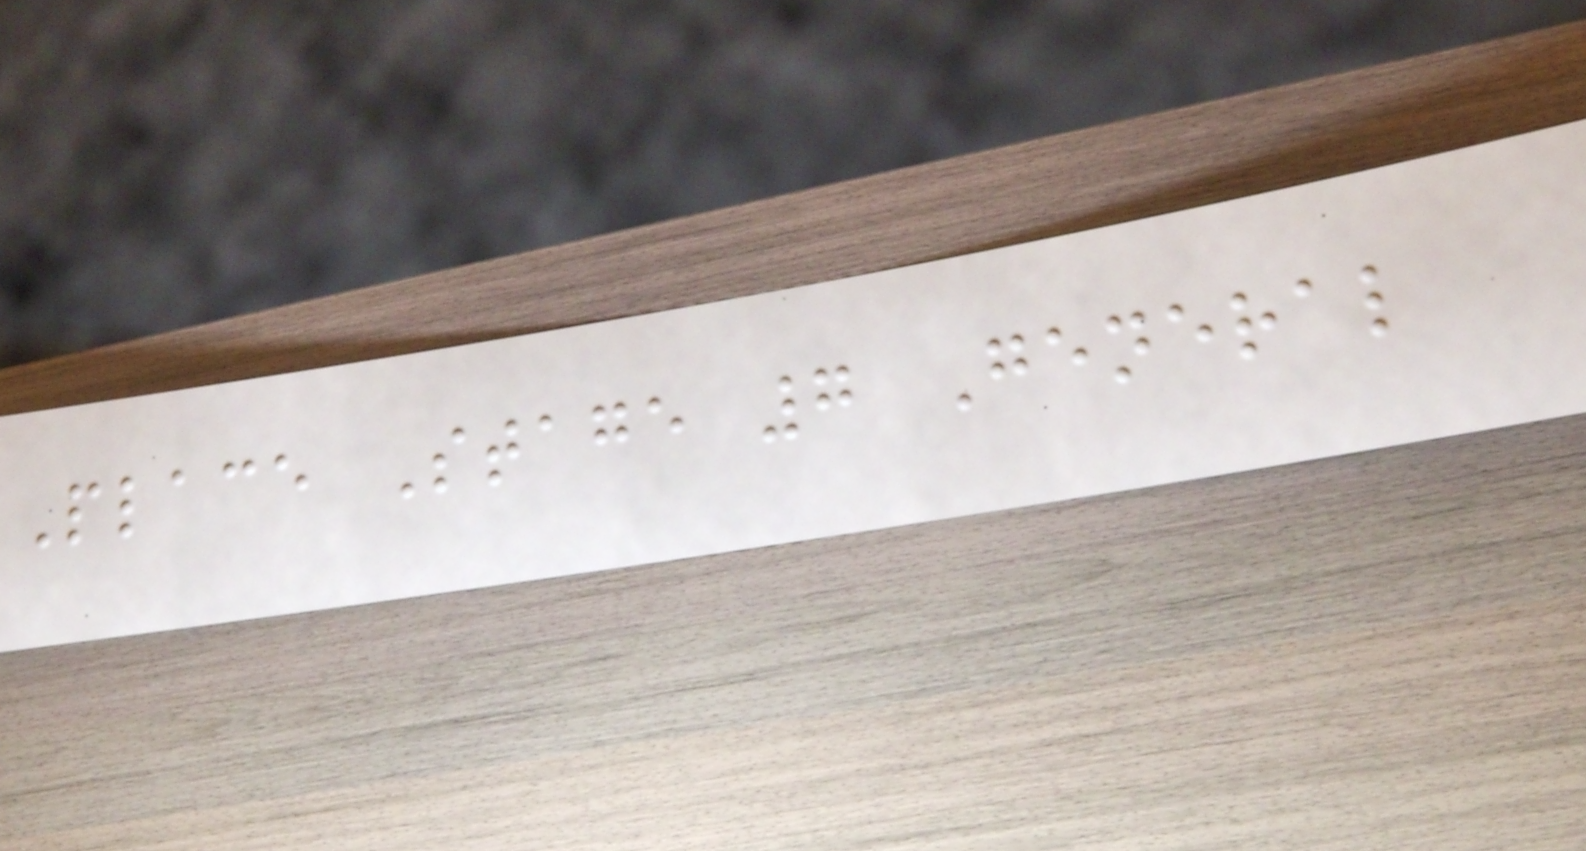Place Stage 7 General
